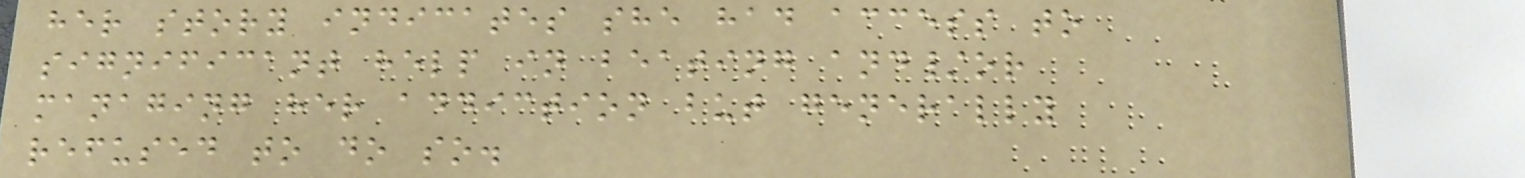her story indicates she had access to
significant help in beating and/or
managing her addiction but generally
refused to do so.
